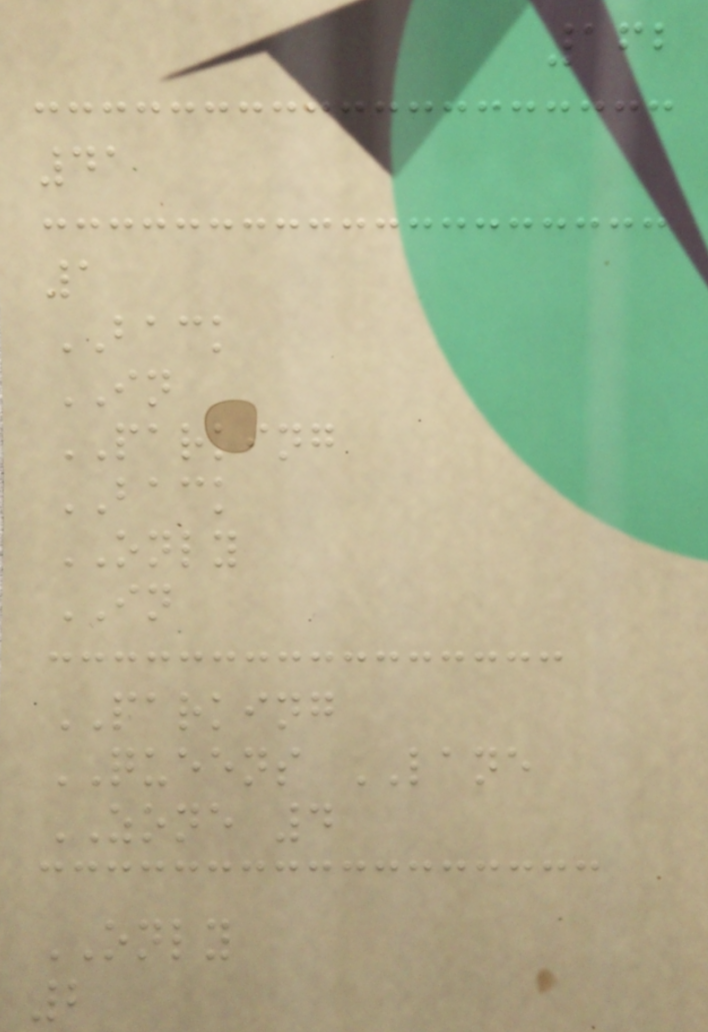162
41
1
BACK
IN
PARKING
BACK
ONLY
IN
PARKING
QUEENS LANE
ZONE 4
ONLY
2
